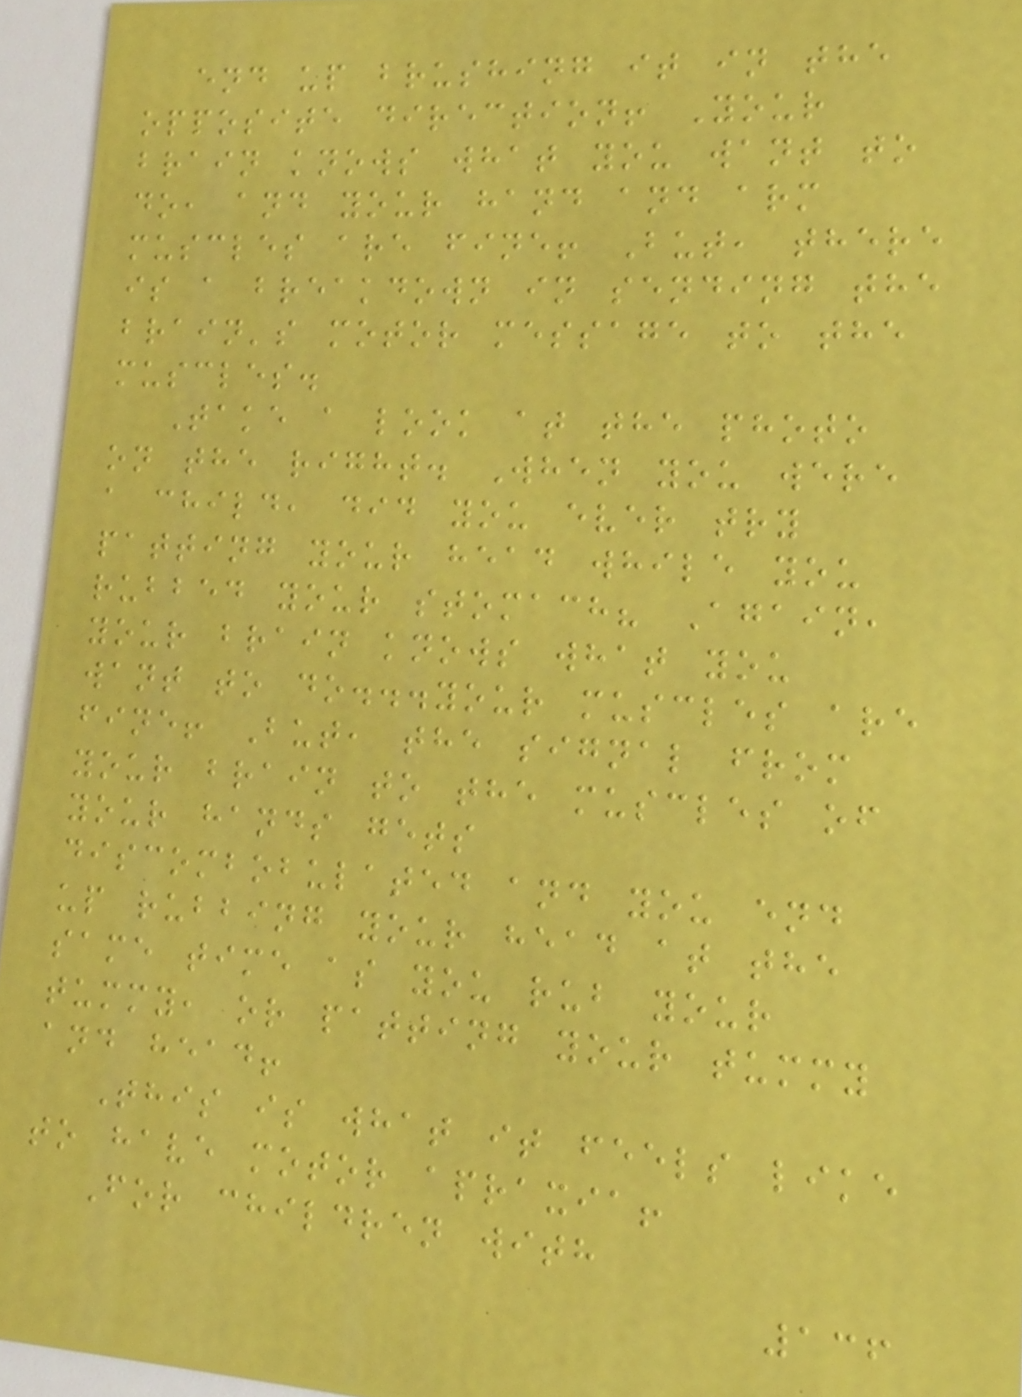end up brushing it in the
opposite direction! Your
brain knows what you want to
do, and your hand and arm
muscles are fine! But, there
is a breakdown in sending the
brain's motor message to the
muscles.
Take a look at the photo
on the right. When you were
a child, did you ever try
patting your head while you
rubbed your stomach? Again,
your brain knows what you
want to do...your muscles are
fine! But, the signal from
your brain to the muscles of
your hands gets
discombobulated and you end
up rubbing your head at the
same time as you rub your
tummy, or patting your tummy
and head!
This is what it feels like
to have motor apraxia!
For children with
136
